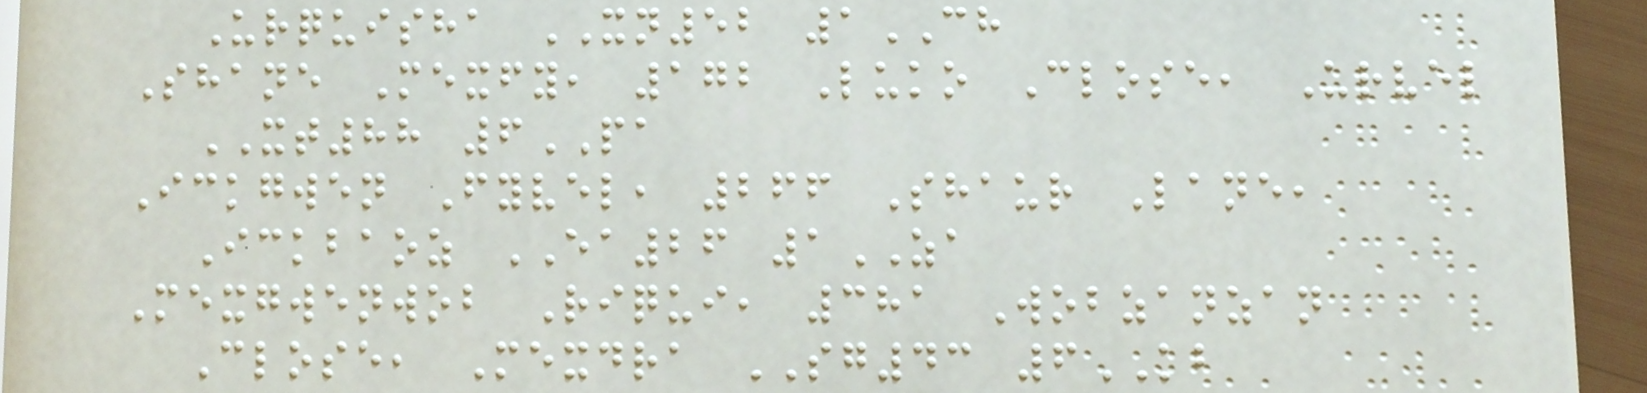Urquisha XN52 1CH
Shane Mexfy, 172 Luko Close, Urvel
XT88 6PA
Ickgwen Fyvel, 266 Shaur Lane,
Ickbaoz EA26 1ZA
Mexgwenwob Riqui, 381 Wobzanzan
Close, Mexdra SG43 6KB
